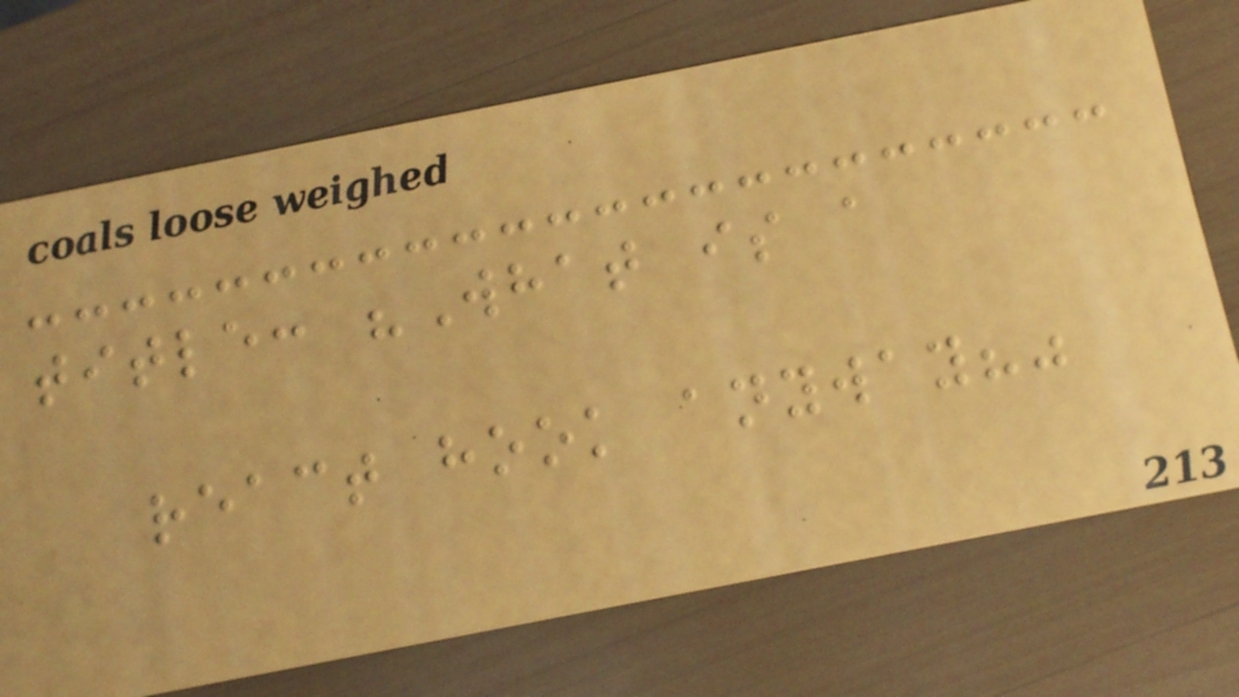title: "What is a
react hook anyway?"
